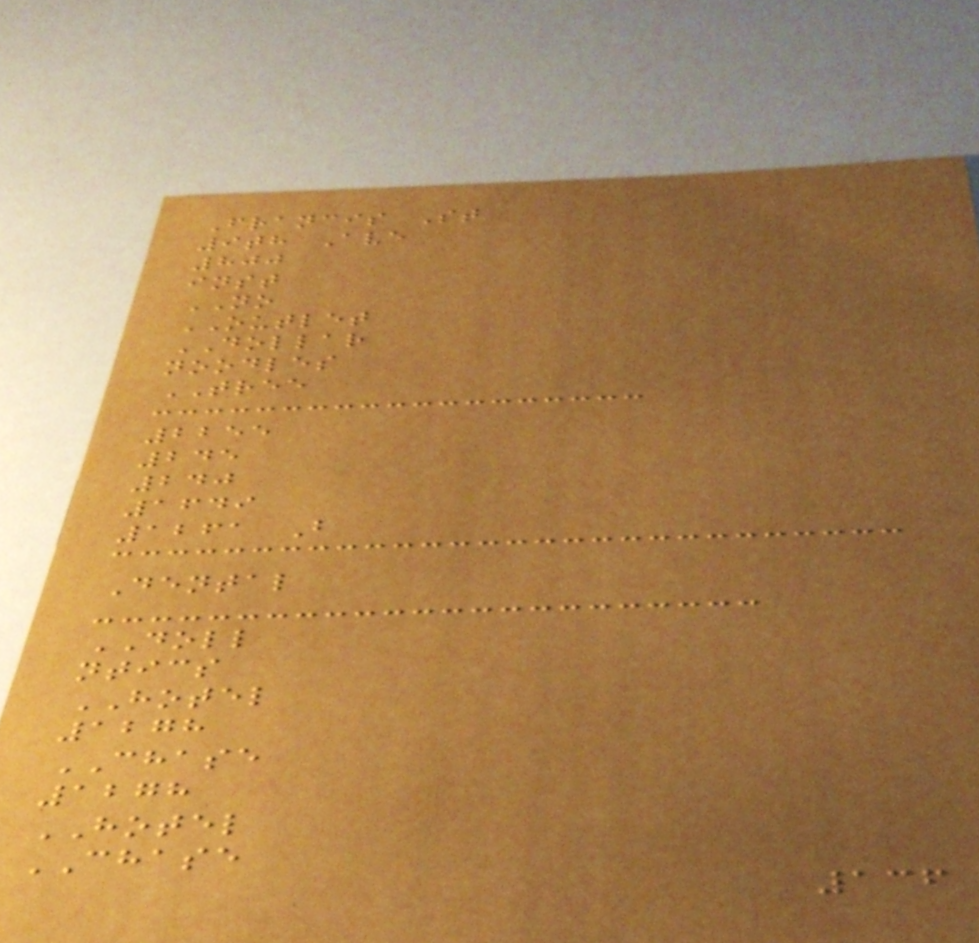Francis St
9th Ave
800
inst
NO
OUTLET
DOLLAR
noodles
TREE
2255
245
240
1649
1261 B
Dental
DOLL
ntics
HOTEL
1278
CHASE
1278
HOTEL
CHASE
136
